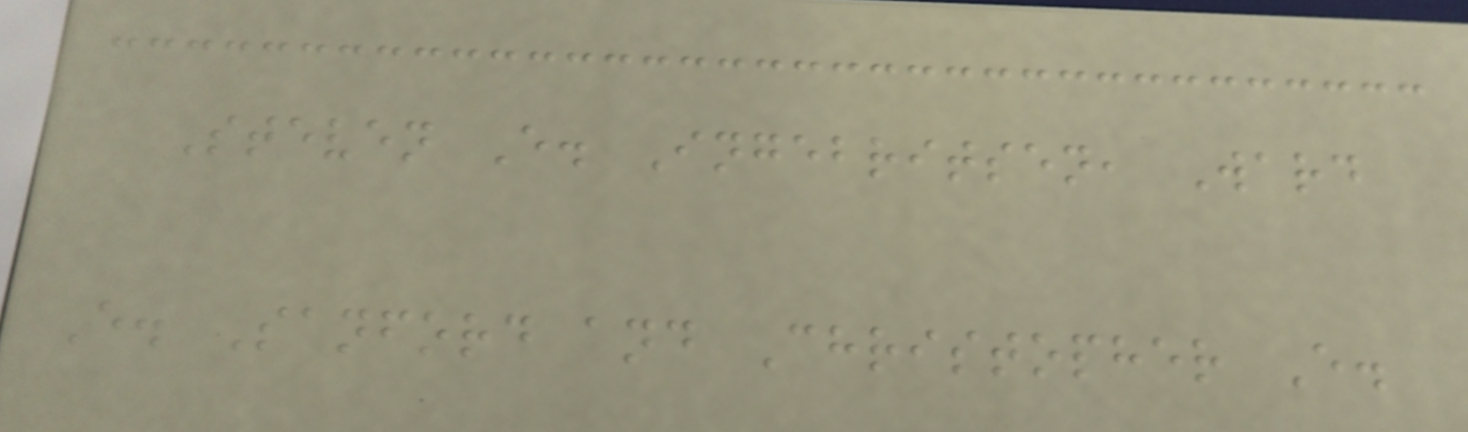Steven E. Ingebritsen, Ward
E. Sanford and Christopher E.
